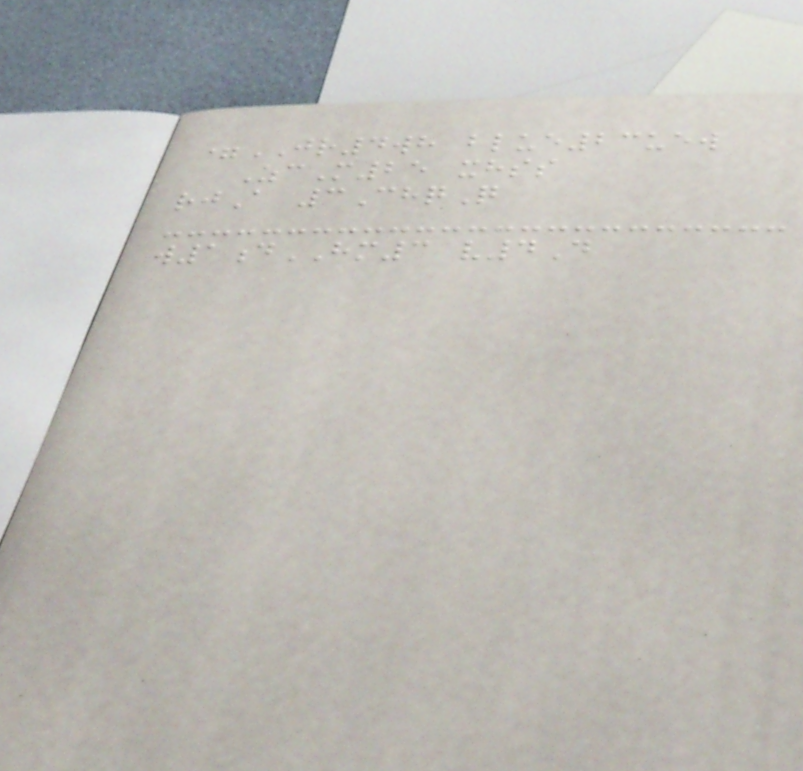=JR4wh blue23uew
ZcM25 xhss
rjA 3ChqQ
w1dHM3 v4D
